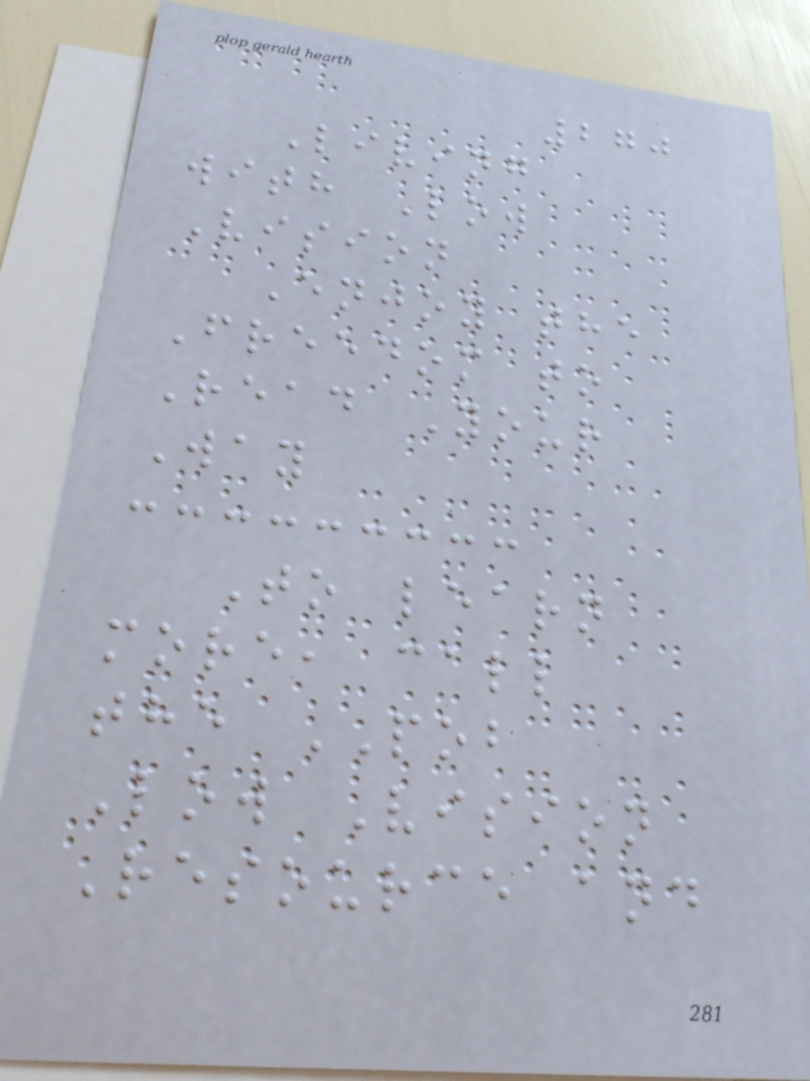270
Living
with Low
Vision
Enjoy the
Freedom to
Read Your
Way
To learn
more, call
the POB
Low Vision
Resource and
